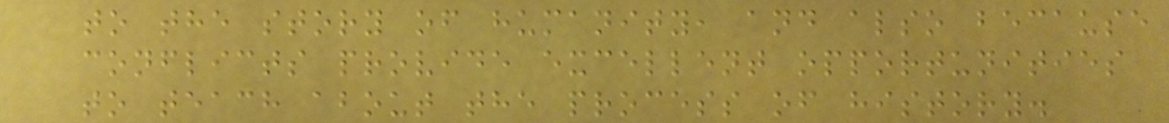to the story of humanity, and also because
conflicts provide excellent opportunities
to teach about the process of history.
